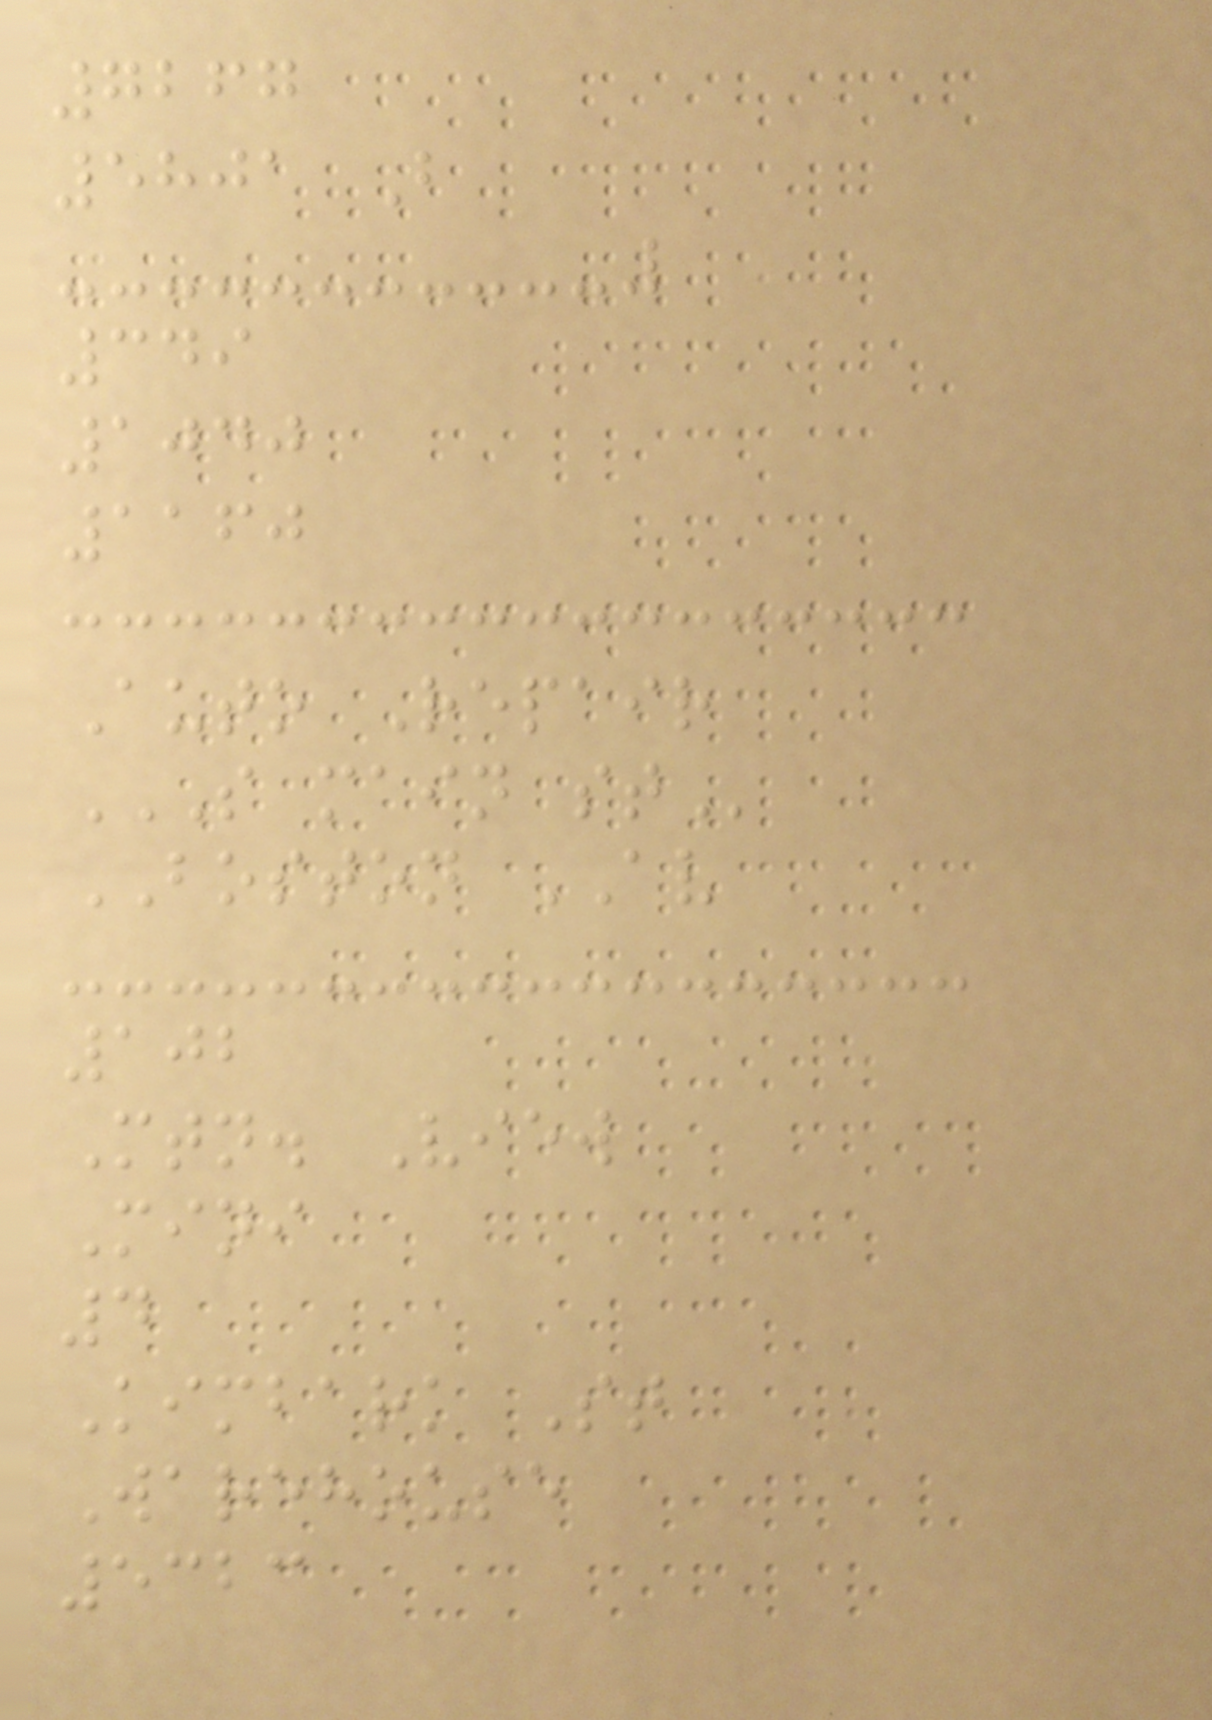7267
5801 B
349
1040
1160
Auto Repair
S MAIN ST
BOSTON AV
102
Mtn. View
Mini
4
Kimbark St
Warehouse
5323
